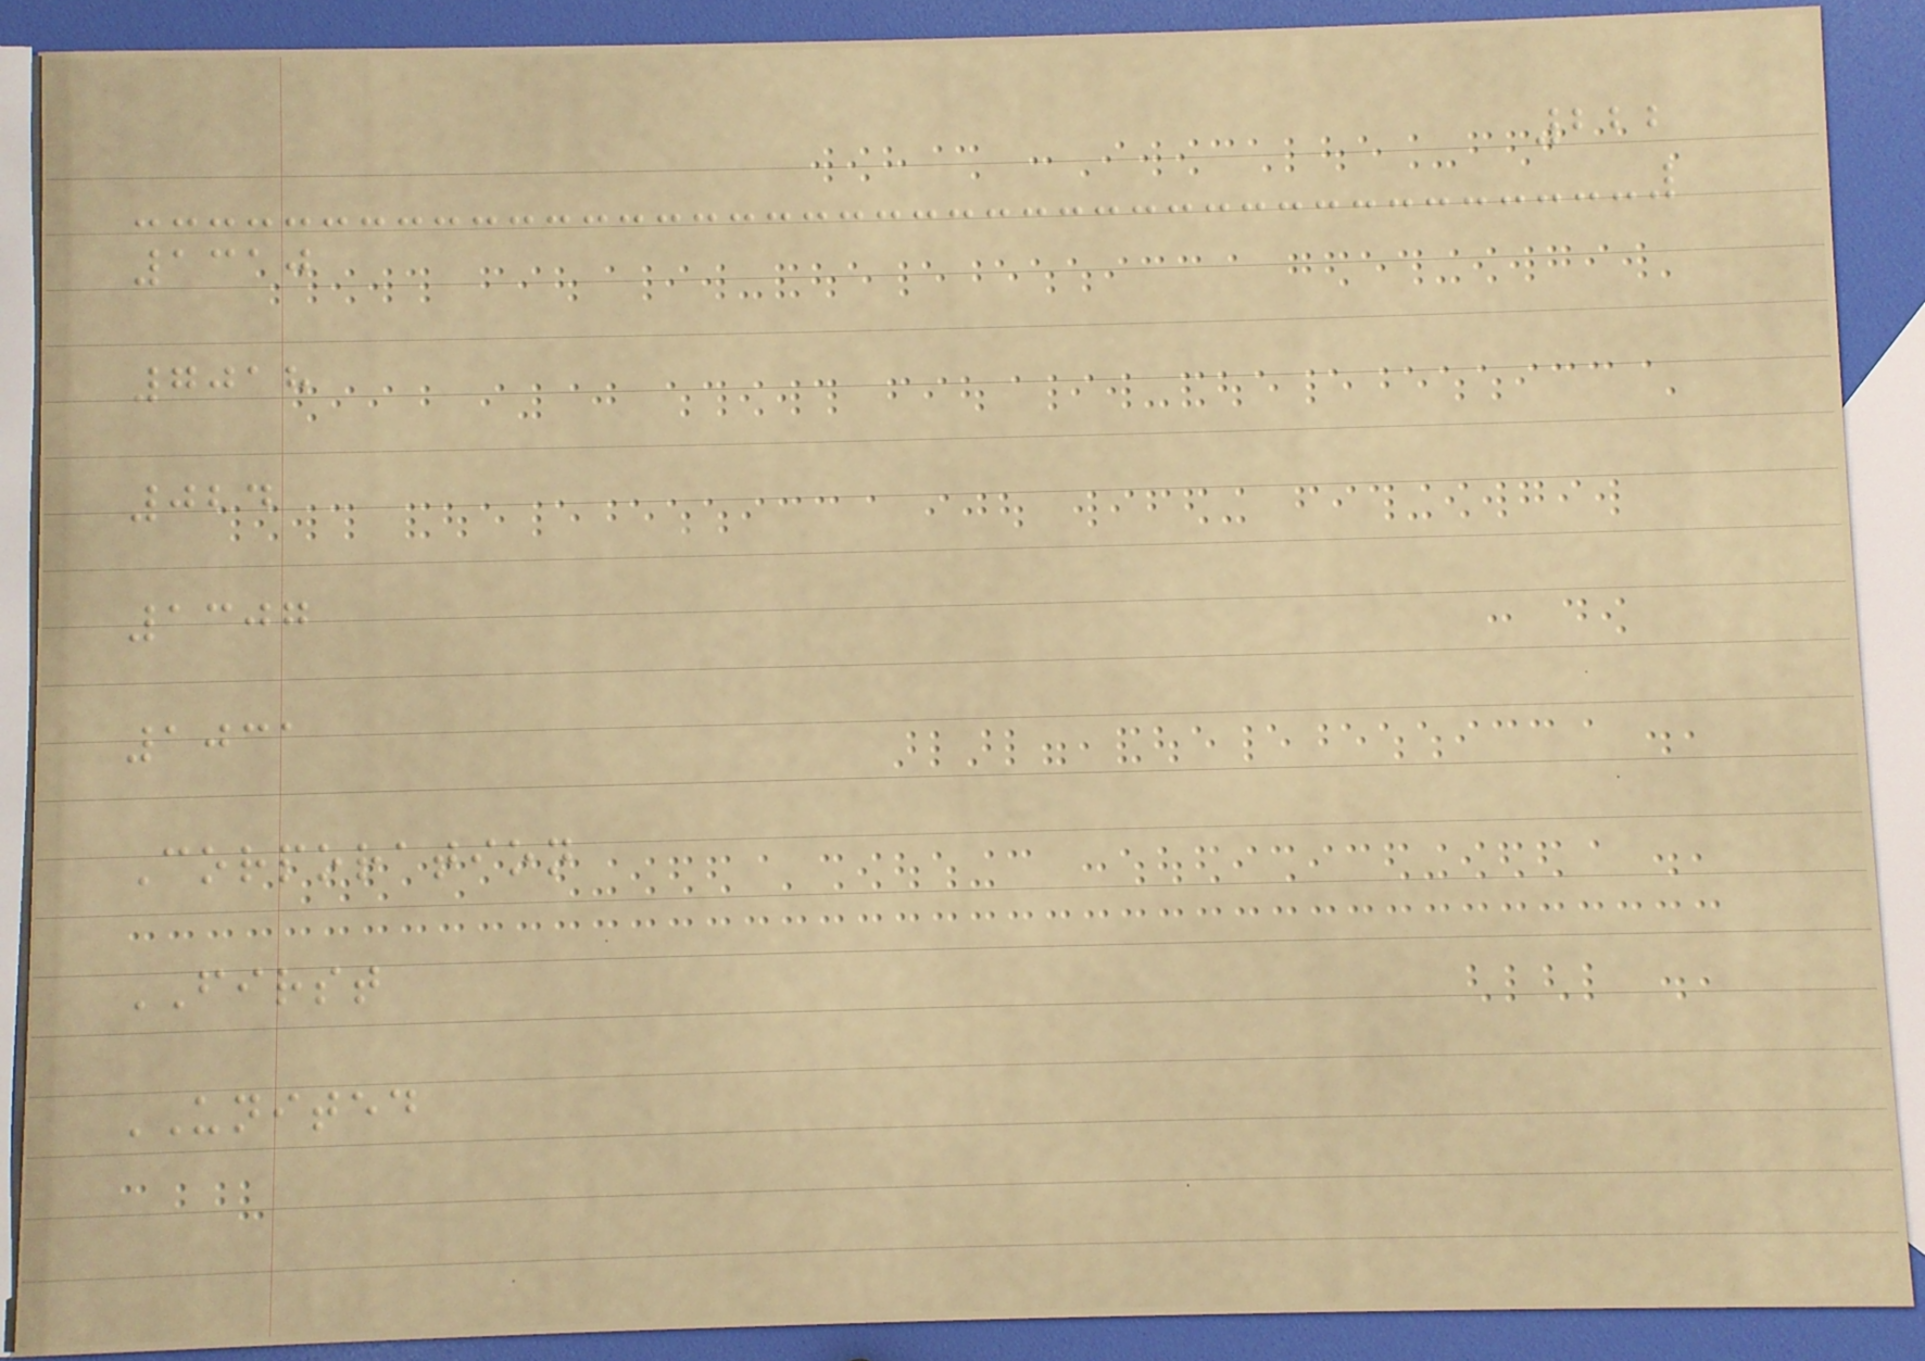222
1310
7018
024
1307
1031
Corporation
FIRST
UNITED
